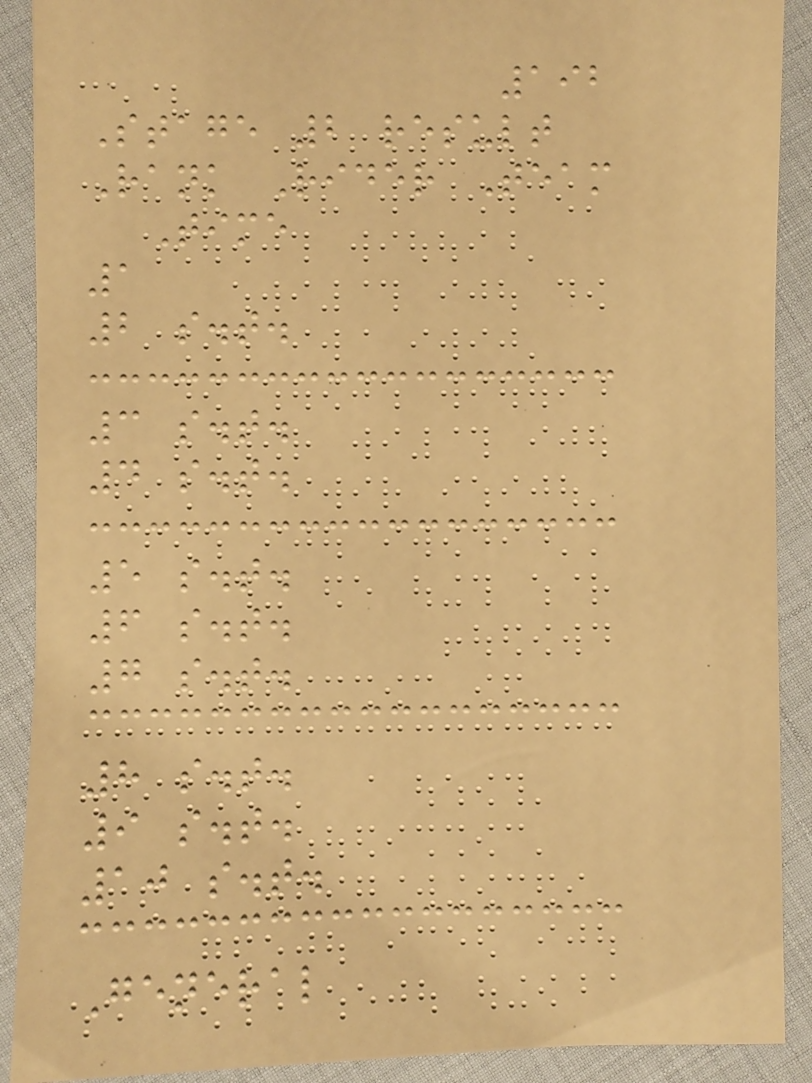192
Stage 2 result
Rank Rider Team
Time
1
2 s.t.
3 s.t.
4 s.t.
5 s.t.
6 s.t.
7 s.t.
8 s.t.
9 s.t.
10 s.t.
General
